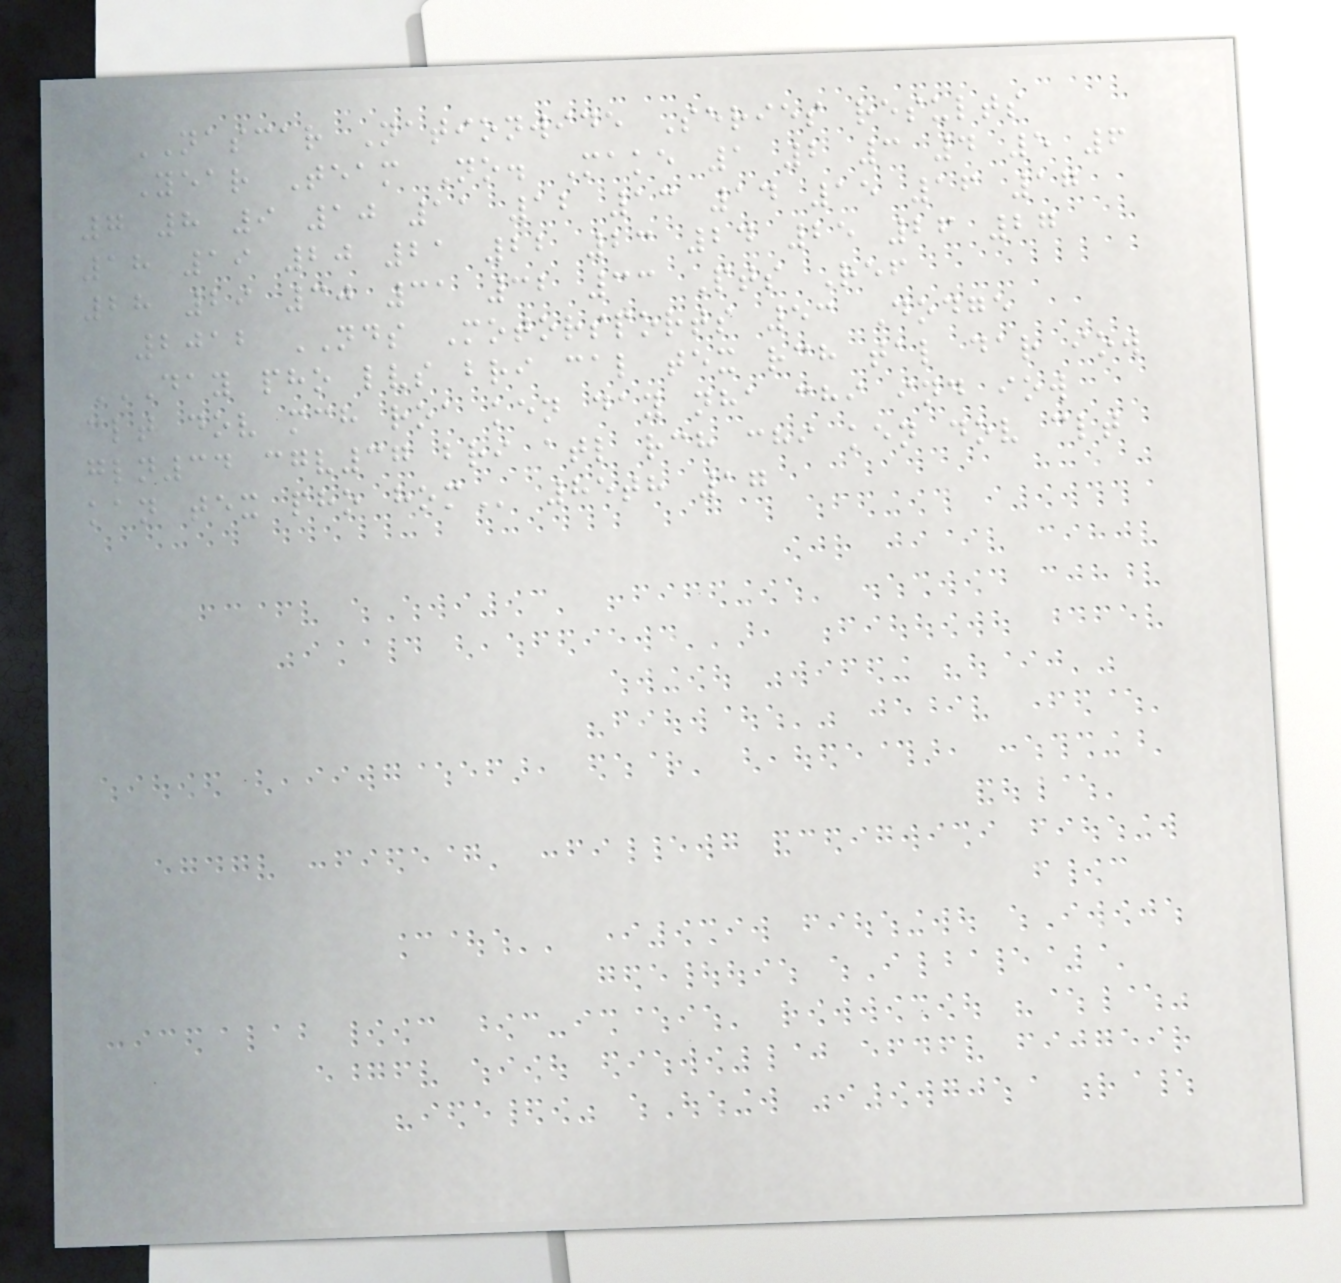NASCAR Nationwide Series results
Year Team No. Make 1 2 3 4 5 6
7 8 9 10 11 12 13 14 15 16 17
18 19 20 21 22 23 24 25 26 27
28 29 30 31 32 33 Pts Ref
2012 NDS Motorsports 53 Dodge
DAY PHO LVS BRI CAL TEX RCH TAL DAR IOW
CLT DOV MCH ROA KEN DAY NHA CHI IND IOW
GLN34 CGV37 BRI ATL RCH CHI KEN DOV CLT
KAN TEX PHO HOM 85th 17
